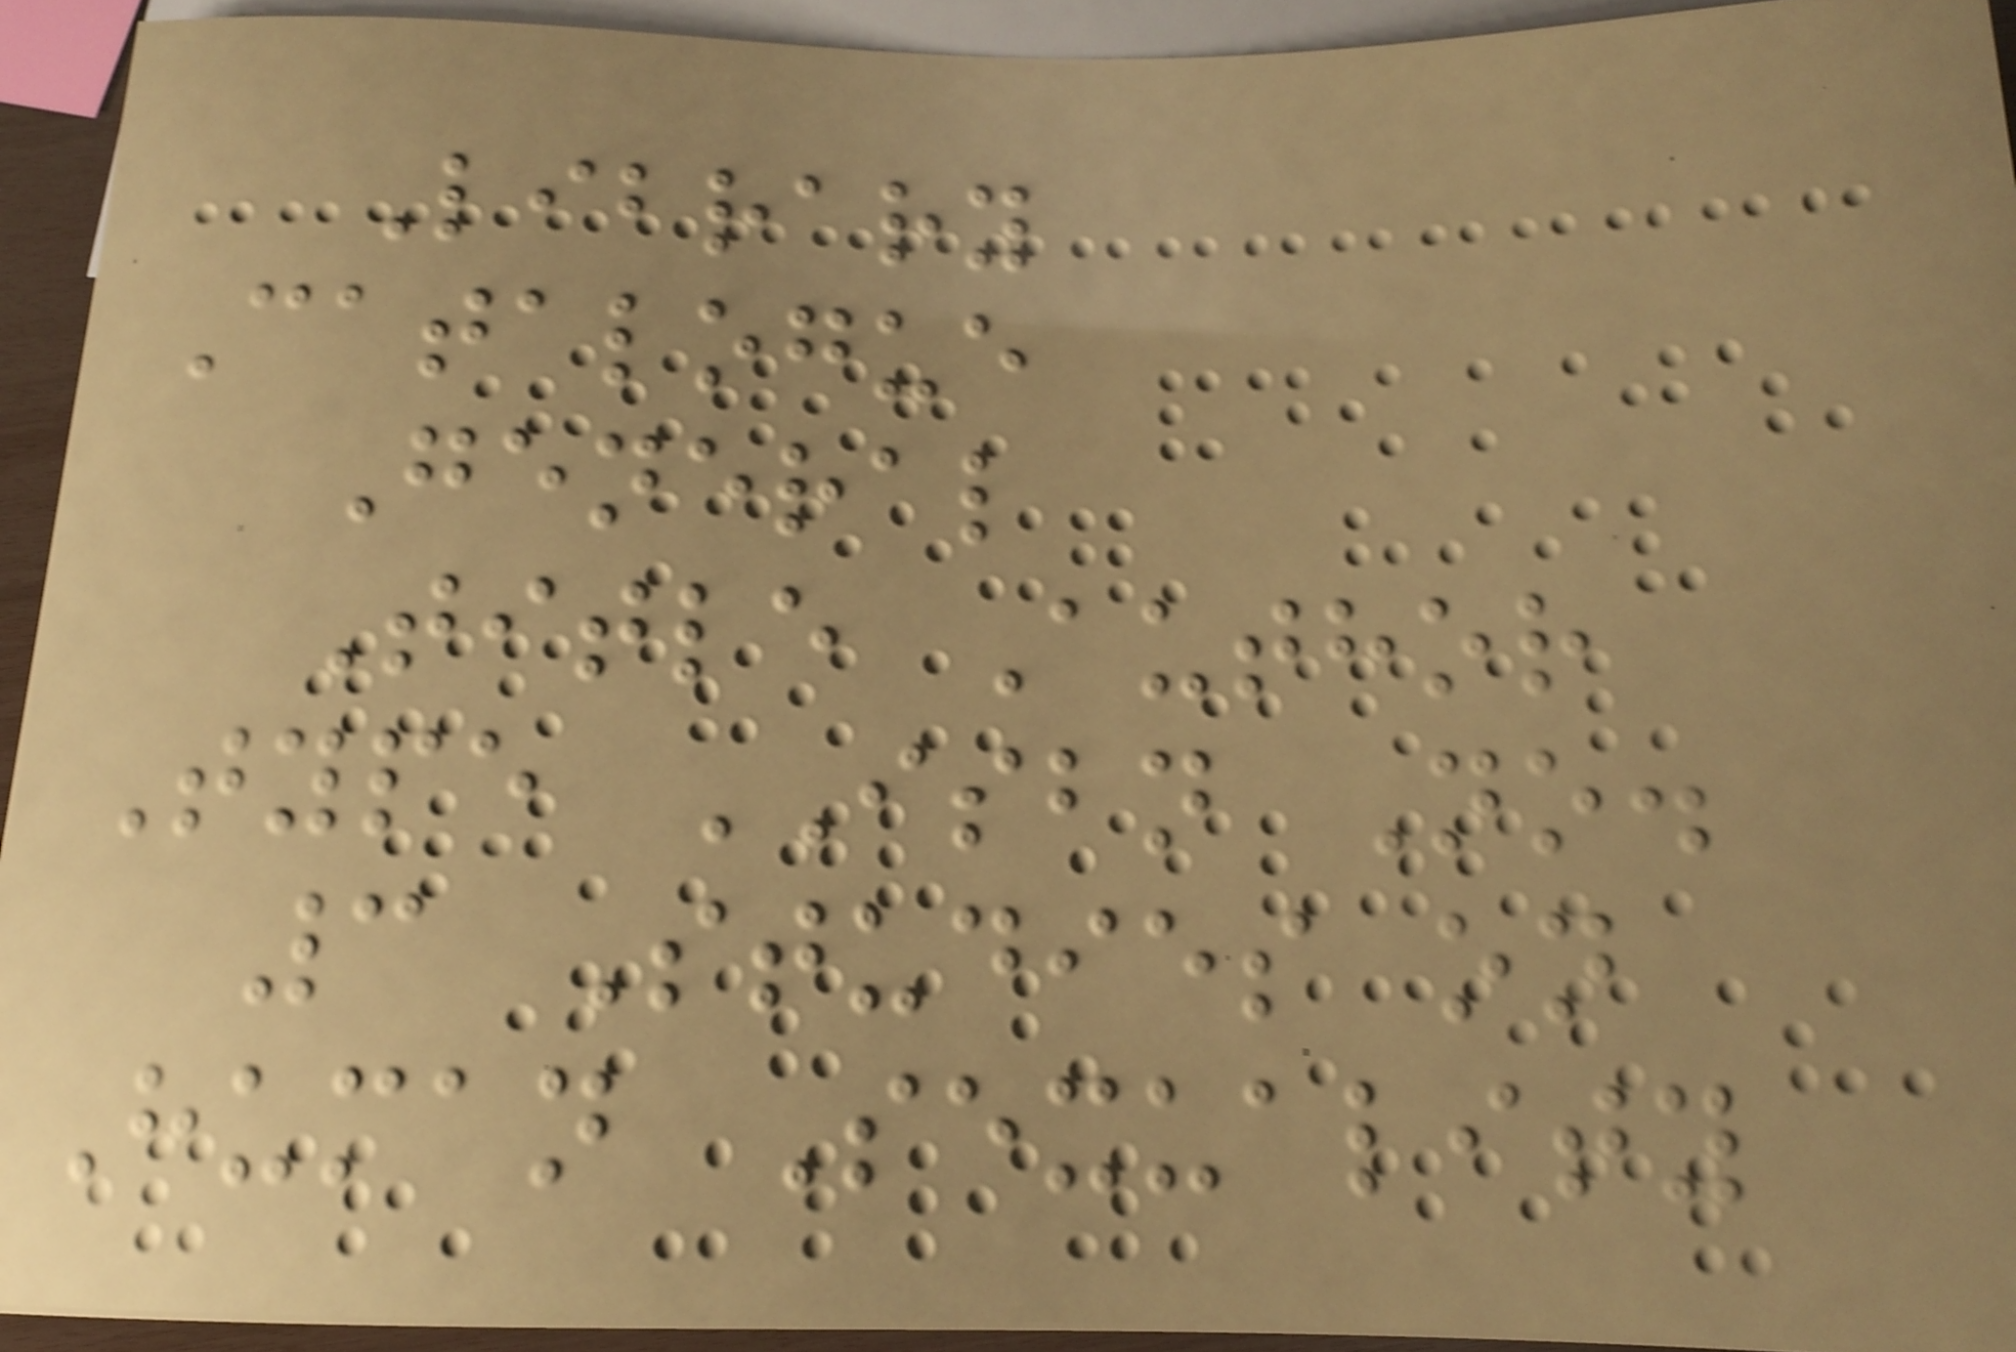Library
Catalogue
General
Title Author
Type ISBN No.
3 Studies on
Human Sexuality
